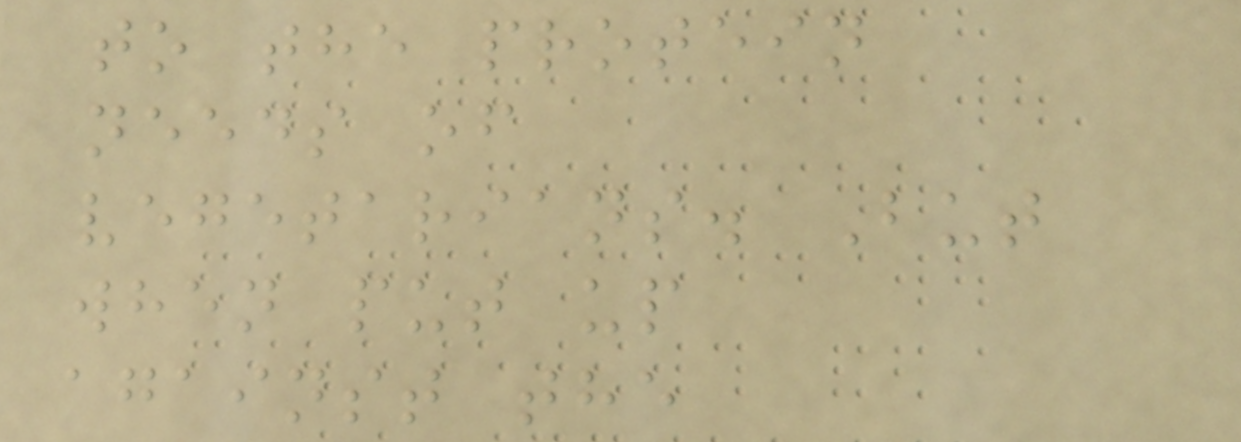to the protein
needs of
vegetarians. But
when put up
against the
